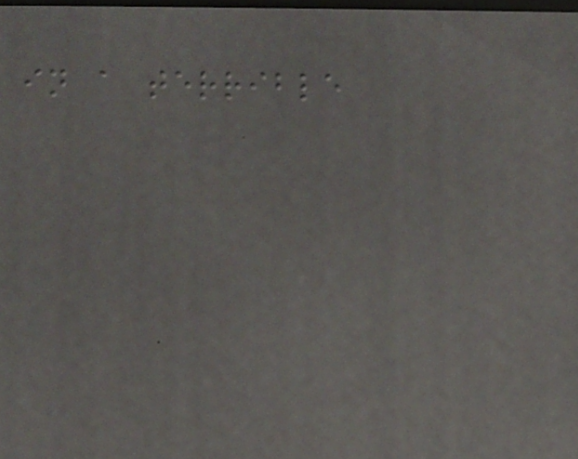in a terrible
